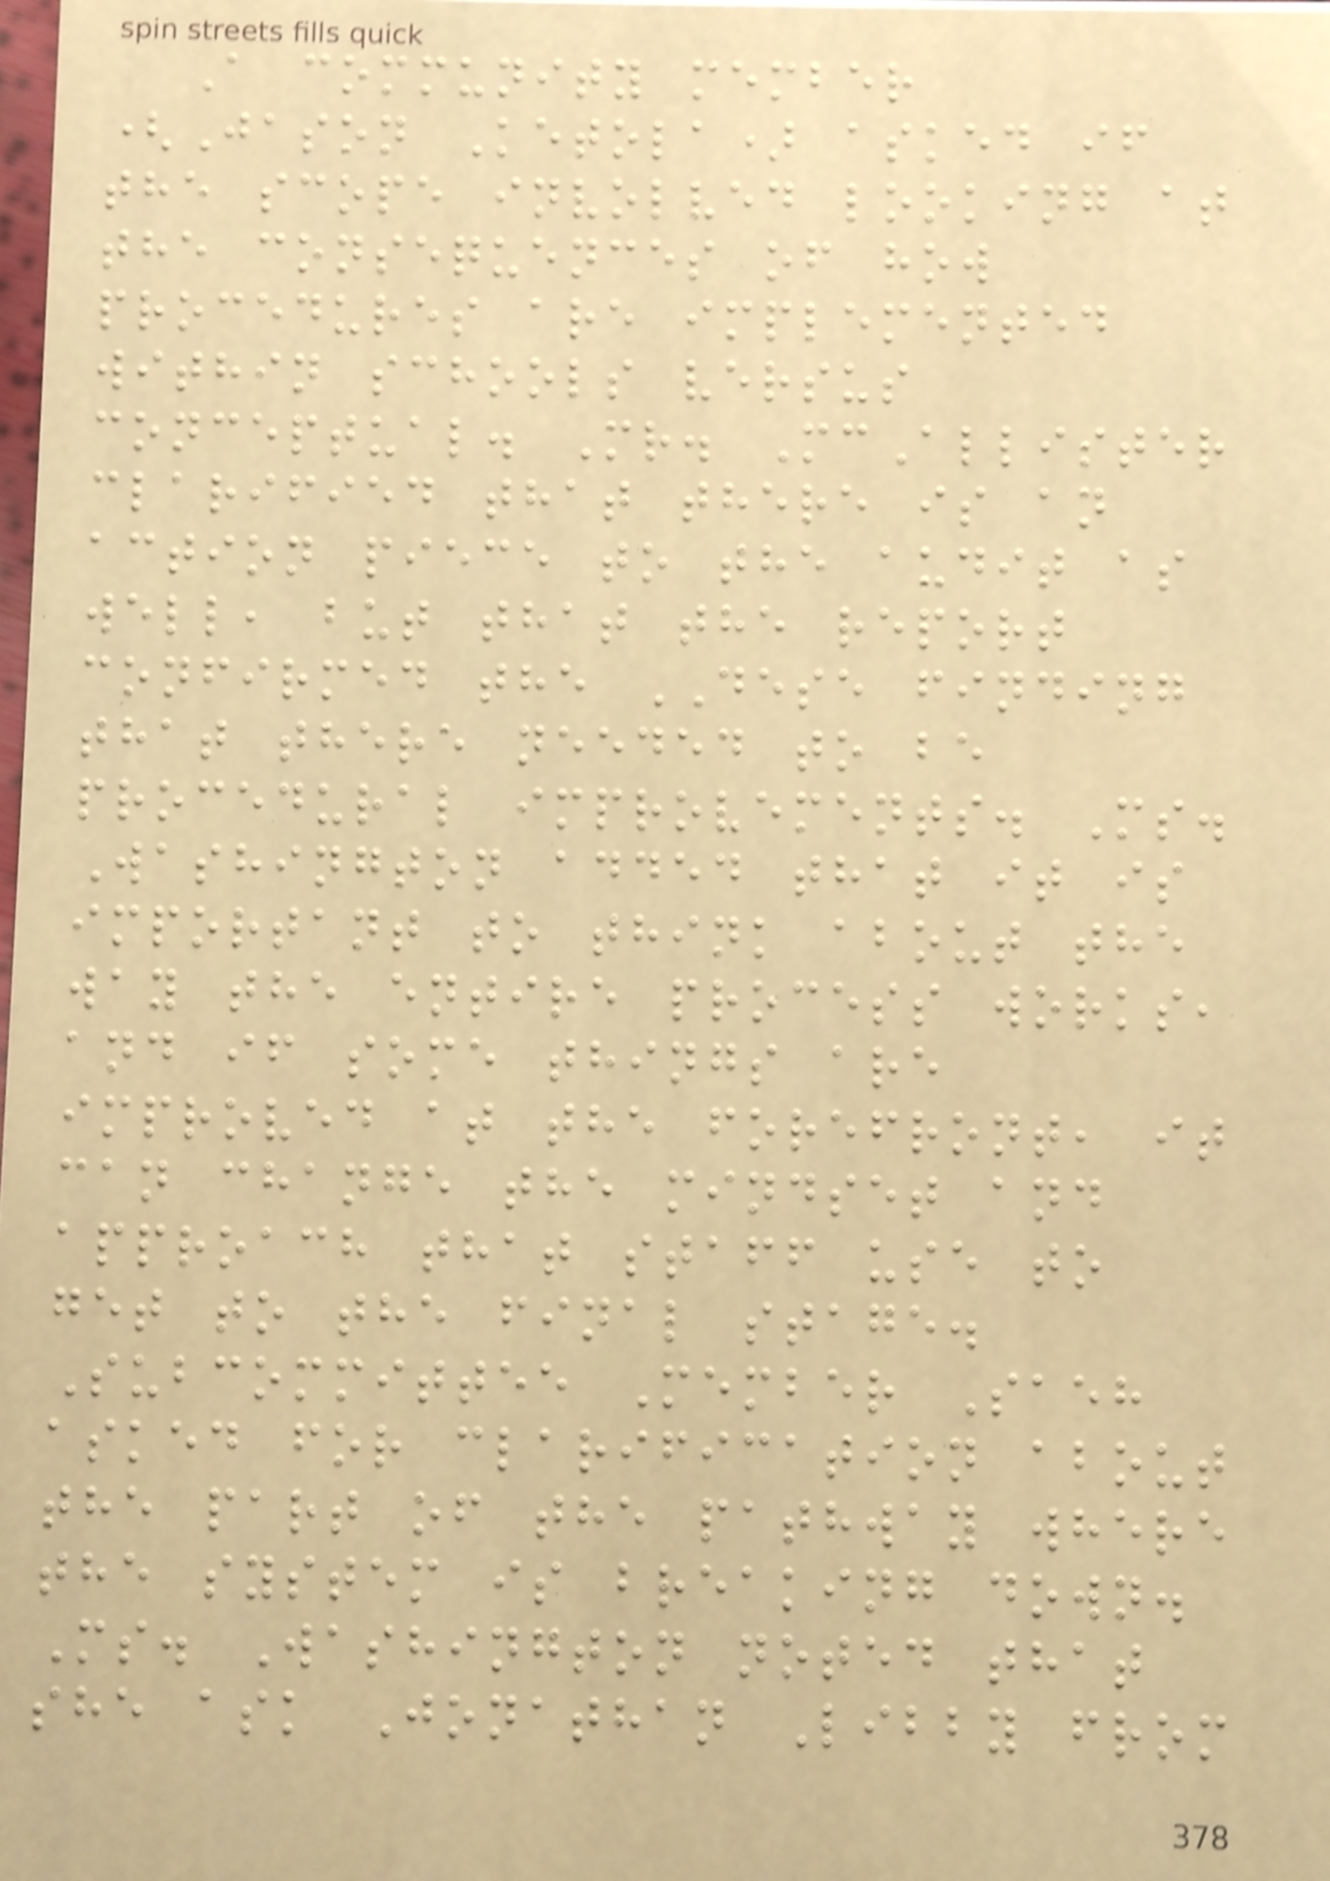A community member
(Jason Ketola) asked if
the scope involved looking at
the consequences of how
procedures are implemented
within schools versus
conceptual. Mr. McAllister
clarified that there is an
action piece to the audit as
well, but that the report
confirmed the DESE finding
that there needed to be
procedural improvements. Ms.
Washington added that it is
important to think about the
way the entire process works,
and if some things are
improved at the forefront, it
can change the mindset and
approach that staff use to
get to the final stage.
Subcommittee Member Saeh
asked for clarification about
the part of the pathway where
the system is breaking down.
Ms. Washington noted that
she ask Jonathan Libby from
